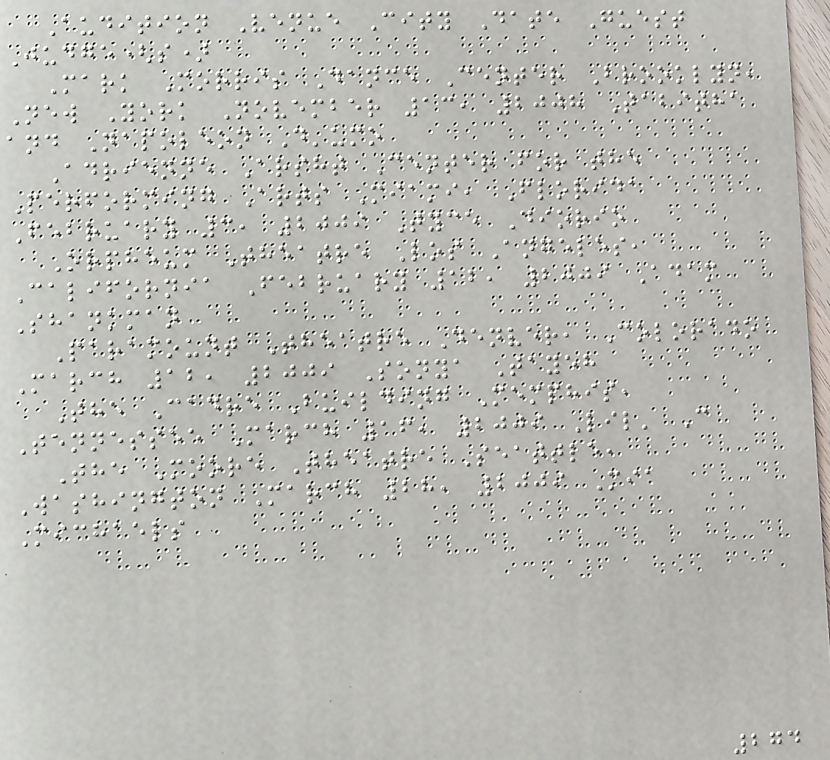Audition Venue City Date Guest
Judge(s)
Mark Morris Dance Center Brooklyn,
New York November 13, 2008 Tabitha
and Napoleon D'umo
Adrienne Arsht Center for the
Performing Arts Miami, Florida
February 3, 2009 Tyce Diorio
Orpheum Theatre Los Angeles,
California February 12, 2009 Adam
Shankman
Paramount Theatre Denver, Colorado
March 12, 2009 Sonya Tayeh
The Cadre Building Memphis,
Tennessee March 16, 2009 Lil' C
The Moore Theatre Seattle,
Washington March 28, 2009 Mia
Michaels
274
